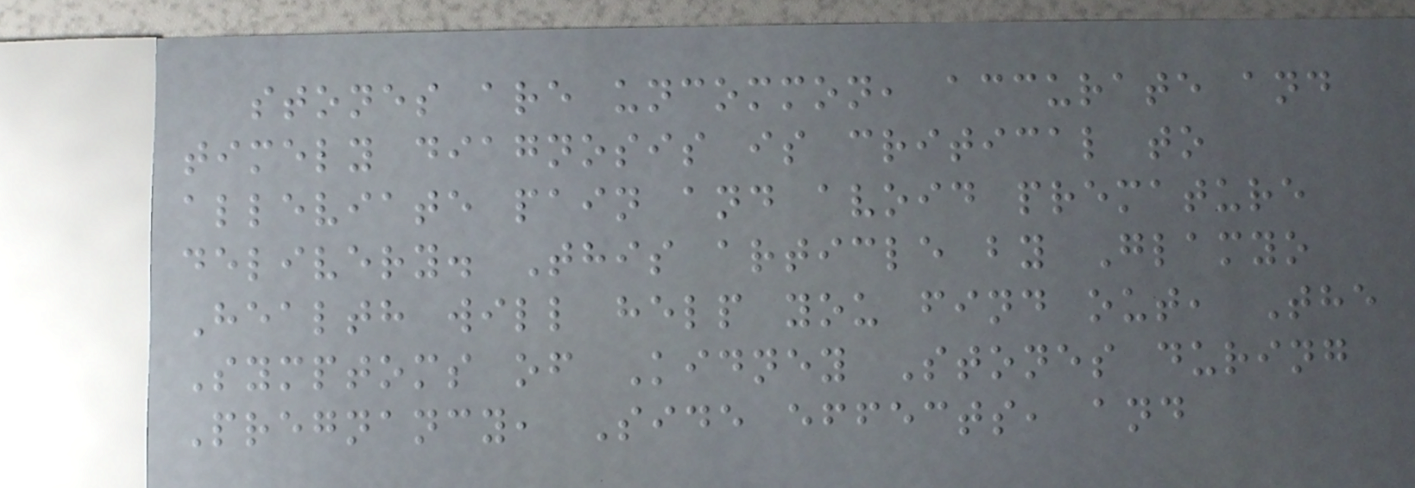stones are uncommon, accurate and
timely diagnosis is critical to
alleviate pain and avoid premature
delivery. This article by Glamyo
Health will help you find out, The
Symptoms of Kidney Stones during
Pregnancy, Side effects, and
